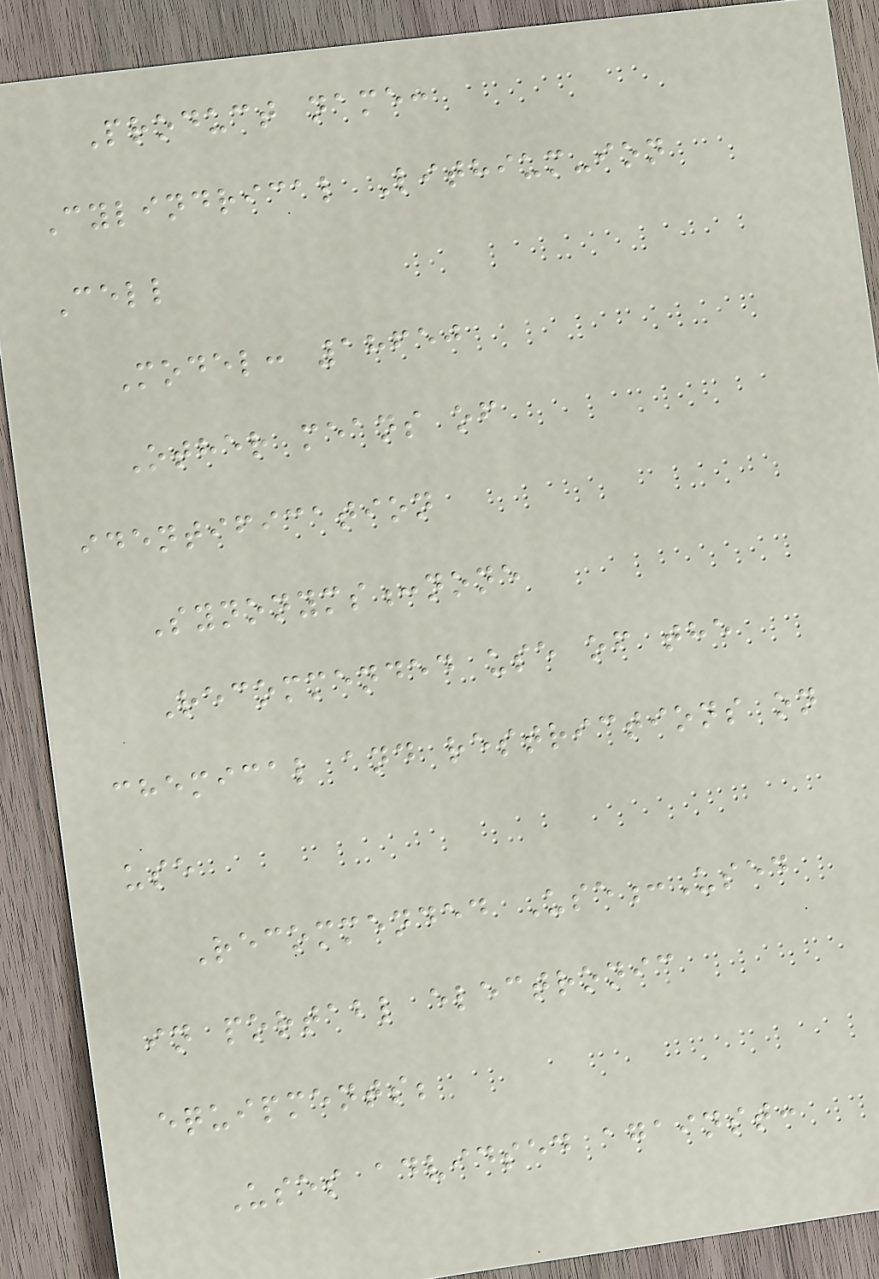Product name:
Cylindrical Lithium-ion
Cell
Model: 18650
Other means of
identification
Synonyms:none
Recommended use of the
chemical and restrictions on
use
Recommended Use:Used
in portabl electronic
equipments;
Uses advidsed against:
